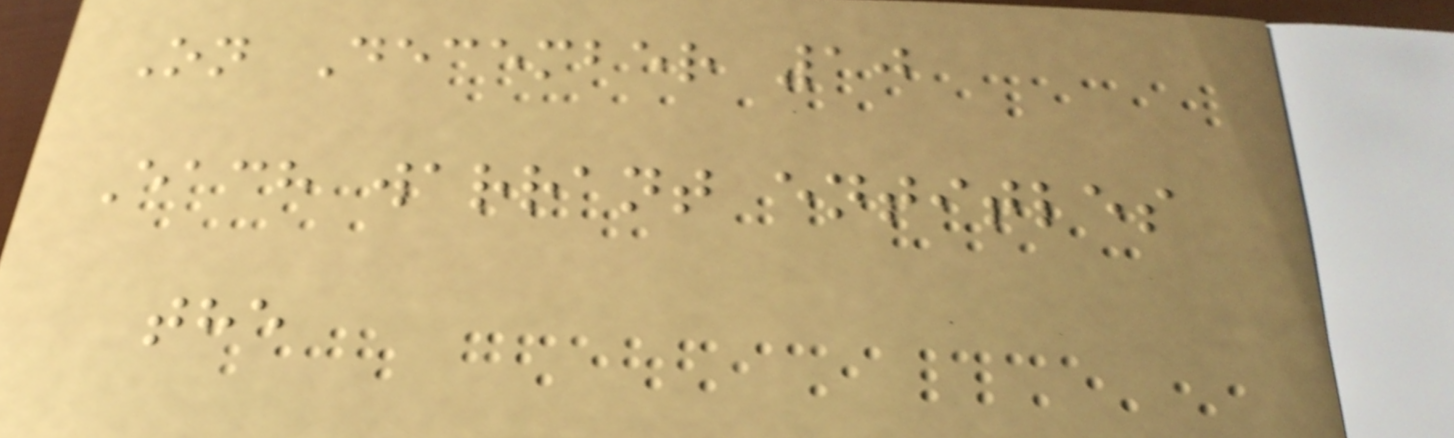On December 10
Each warrant entitles
the
